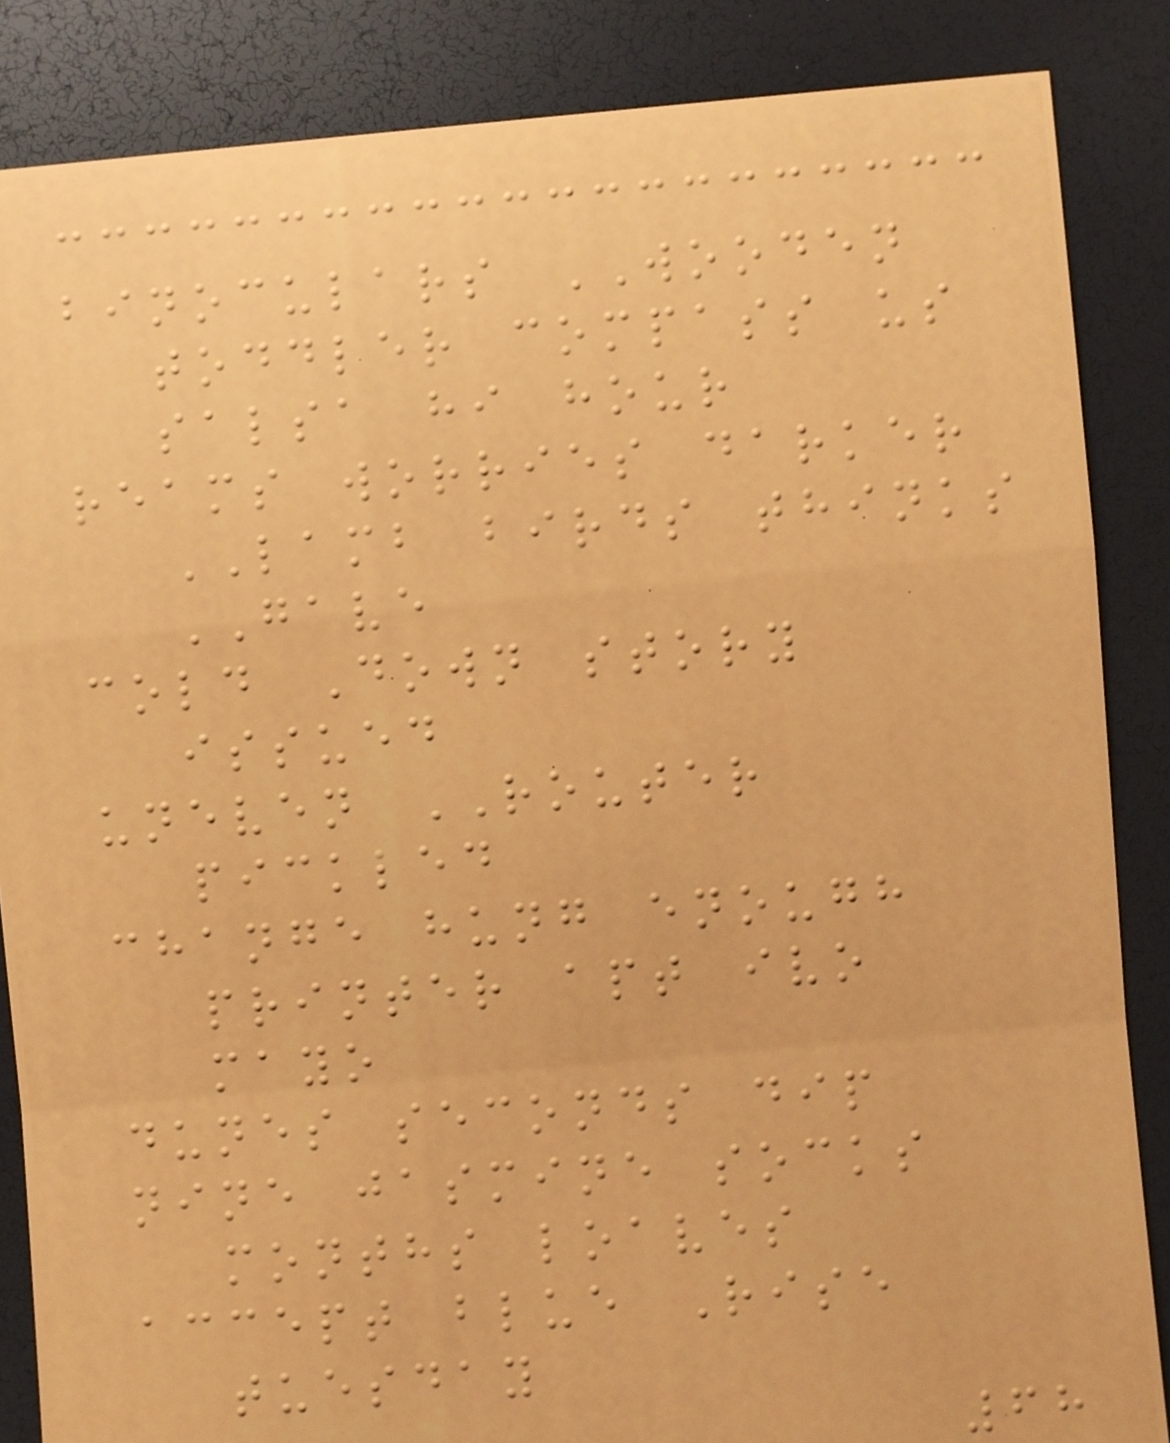binoculars WOODEN
toddler compass us
salsa hi hour
reams worries darker
LAMB birds thinks
GAVE
cold Down story
issued
uneven ROUTER
pickled
change hung enough
printer apt ivo
mayo
dunes seconds dip
nine jasmine socks
months loaves
accept blue Rise
tuesday
68
